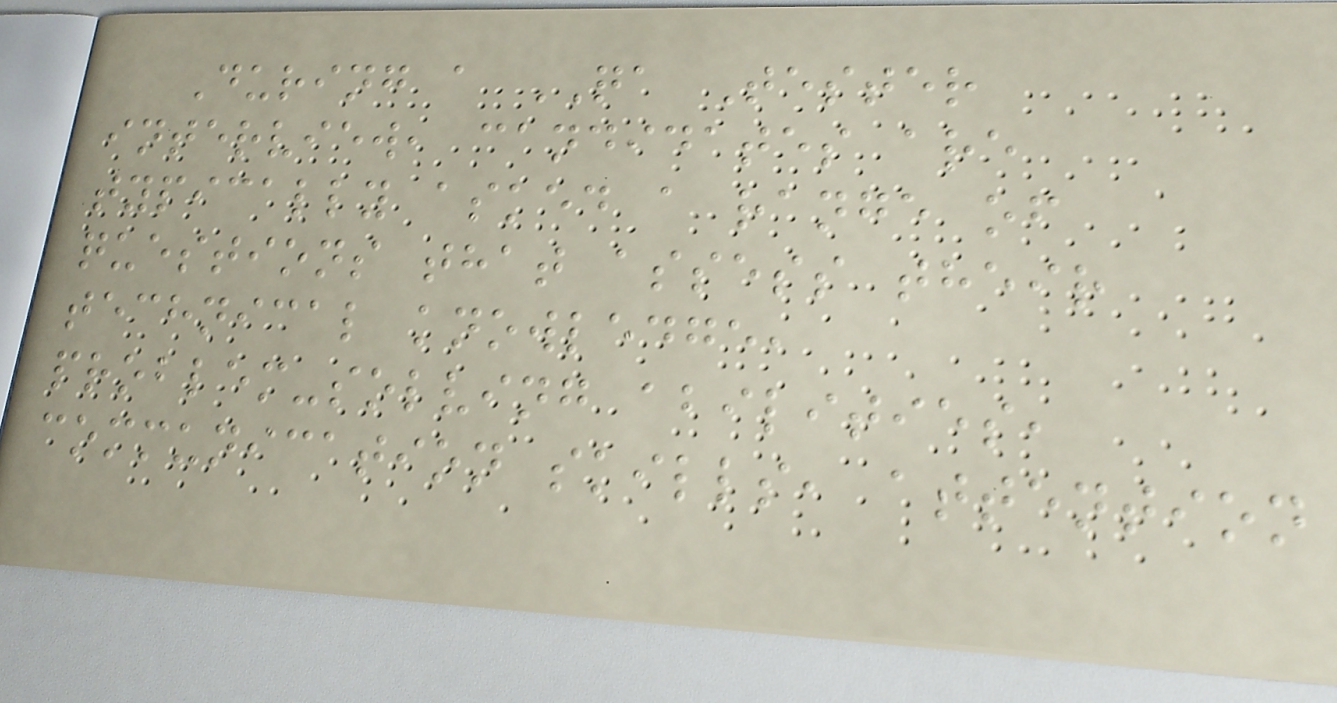During a QA Tester
interview, candidates are
typically asked a range of
questions that assess their
technical knowledge,
problem-solving abilities,
communication skills, attention
